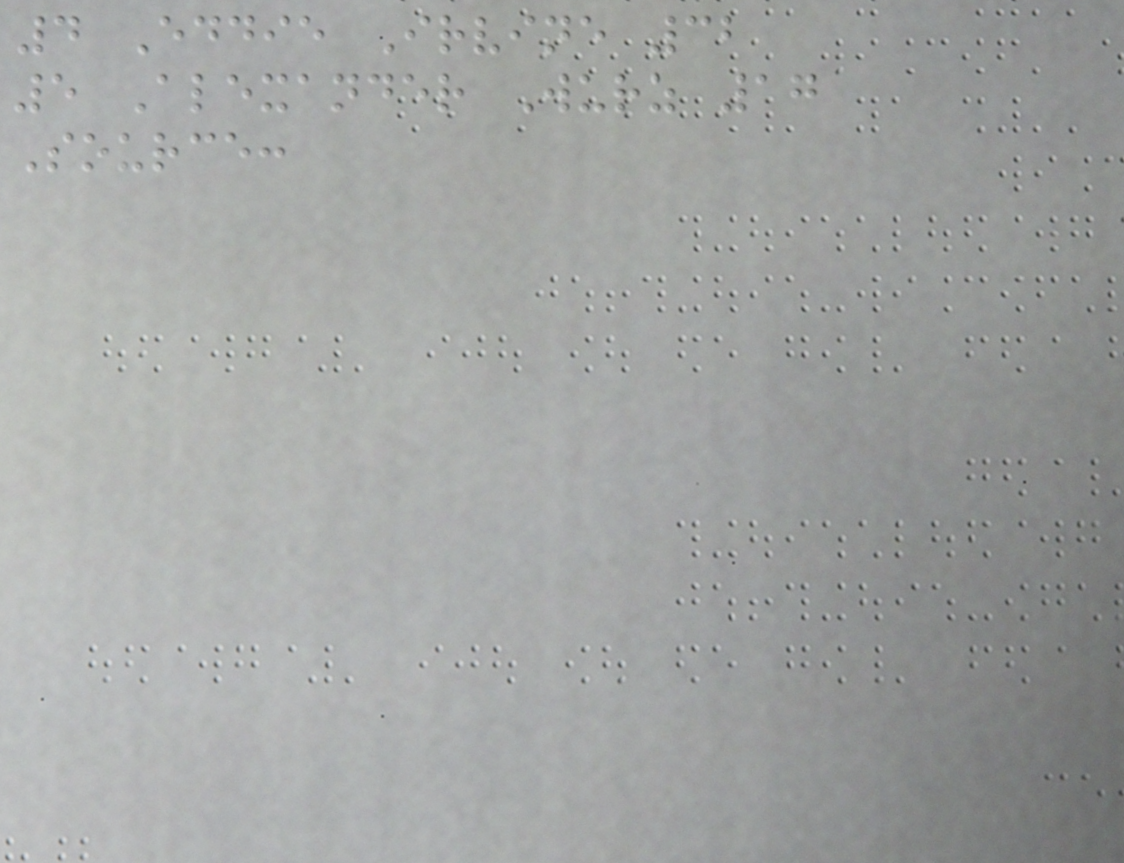4 Eddie Irvine 32
5 Alexander Wurz 17
Source:
